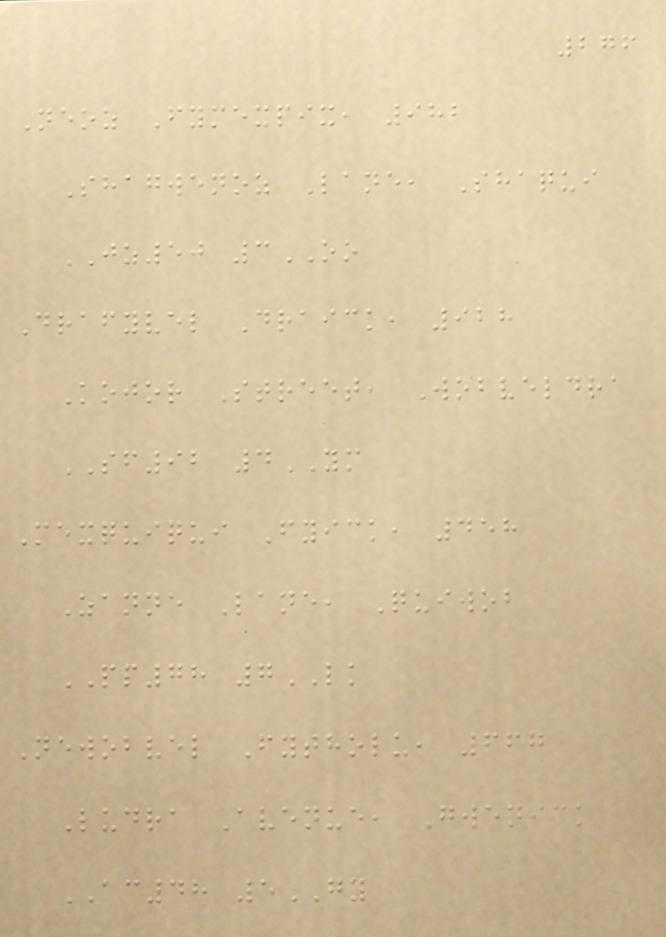276
Neoz Fymexpix, 982
Shagwenoz Lane, Shaqui
JZ50 3OO
Drafyvel Draick, 928
Kojor Street, Wobveldra
SF92 4YM
Mexquiqui Fyick, 458
Zanne Lane, Quiwob
PP78 7LK
Newobvel Fytholu, 667
Ludra Avenue, Gwenick
AC48 5GY
